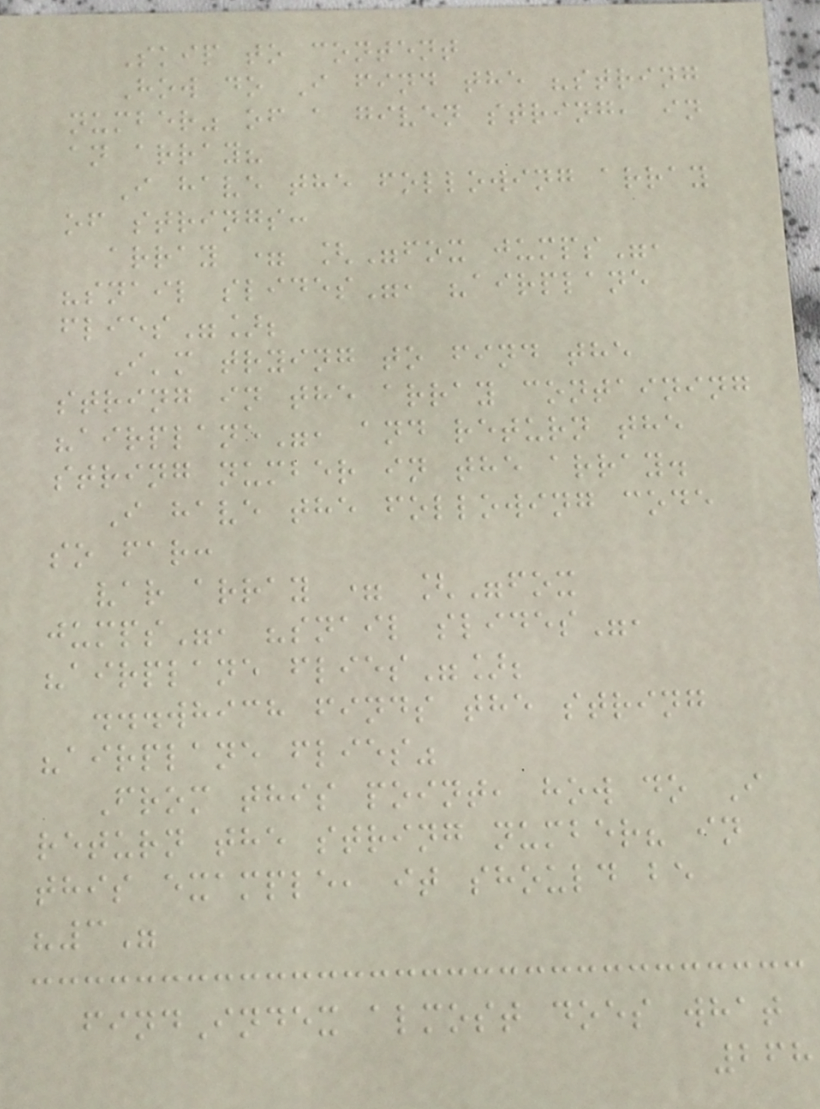Skip to content
How do I find the "string
number" of a given string, in
an array?
I have the following array
of strings:
array = ["fox jumps",
"snail slides", "airplane
flies"];
I'm trying to find the
string in the array containing
"airplane", and return the
string number in the array.
I have the following code
so far:
var array = ["fox
jumps", "snail slides",
"airplane flies"];
...which finds the string
"airplane flies"
From this point, how do I
return the string number? in
this example, it should be
"3"
findIndex almost does what
268
